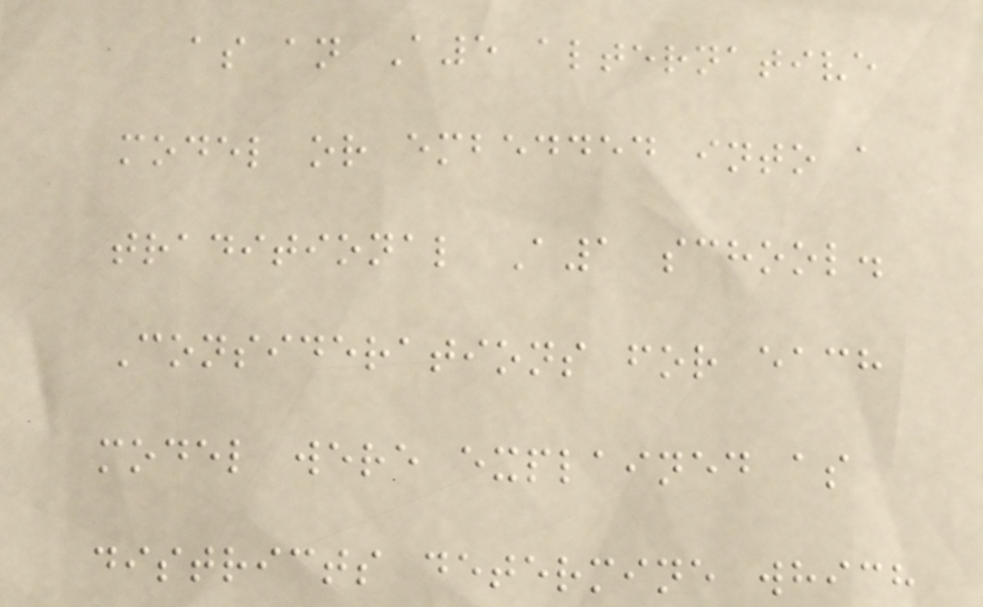as an A5 alternative
model or embedded into a
traditional A1 school.
Considerations for each
model were explained as
districts determine which
